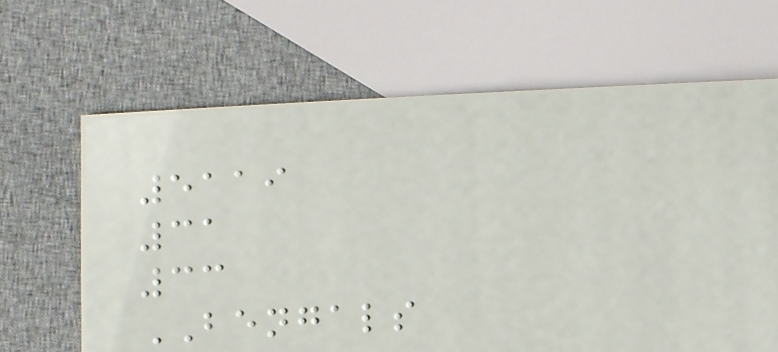5119
31
33
BENGALS
